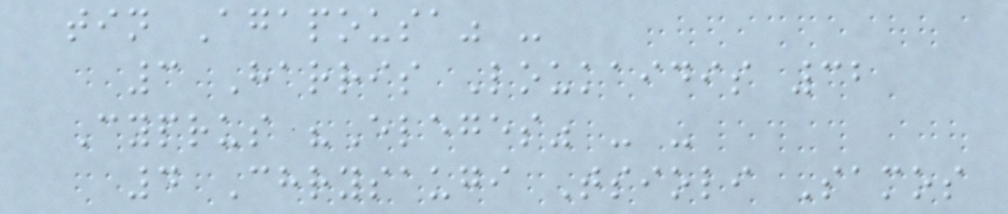tin Agapousa" -
3 Harris Loukaidis 32
Cyprus "Eleges" - -
4 Chrysaugi Tsioli Samos
